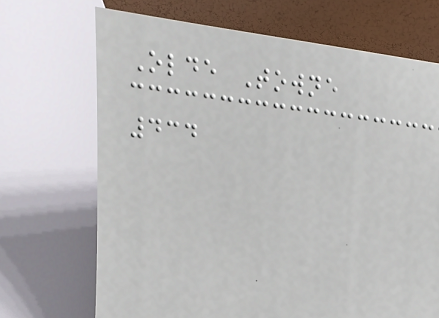Olde Towne
434
